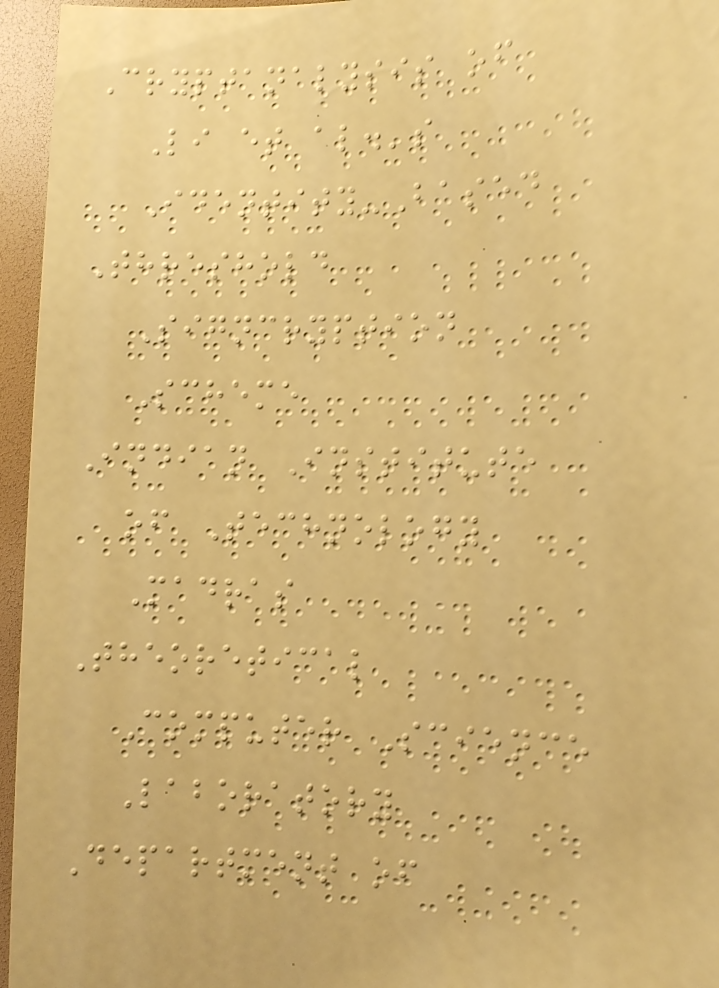Cryptanalysis of
Li et al.'s
Identity-Based
Threshold
Signcryption
Scheme
Indian Institute
of Technology
Madras
Theoretical
Computer Science
Laboratory
Department of
